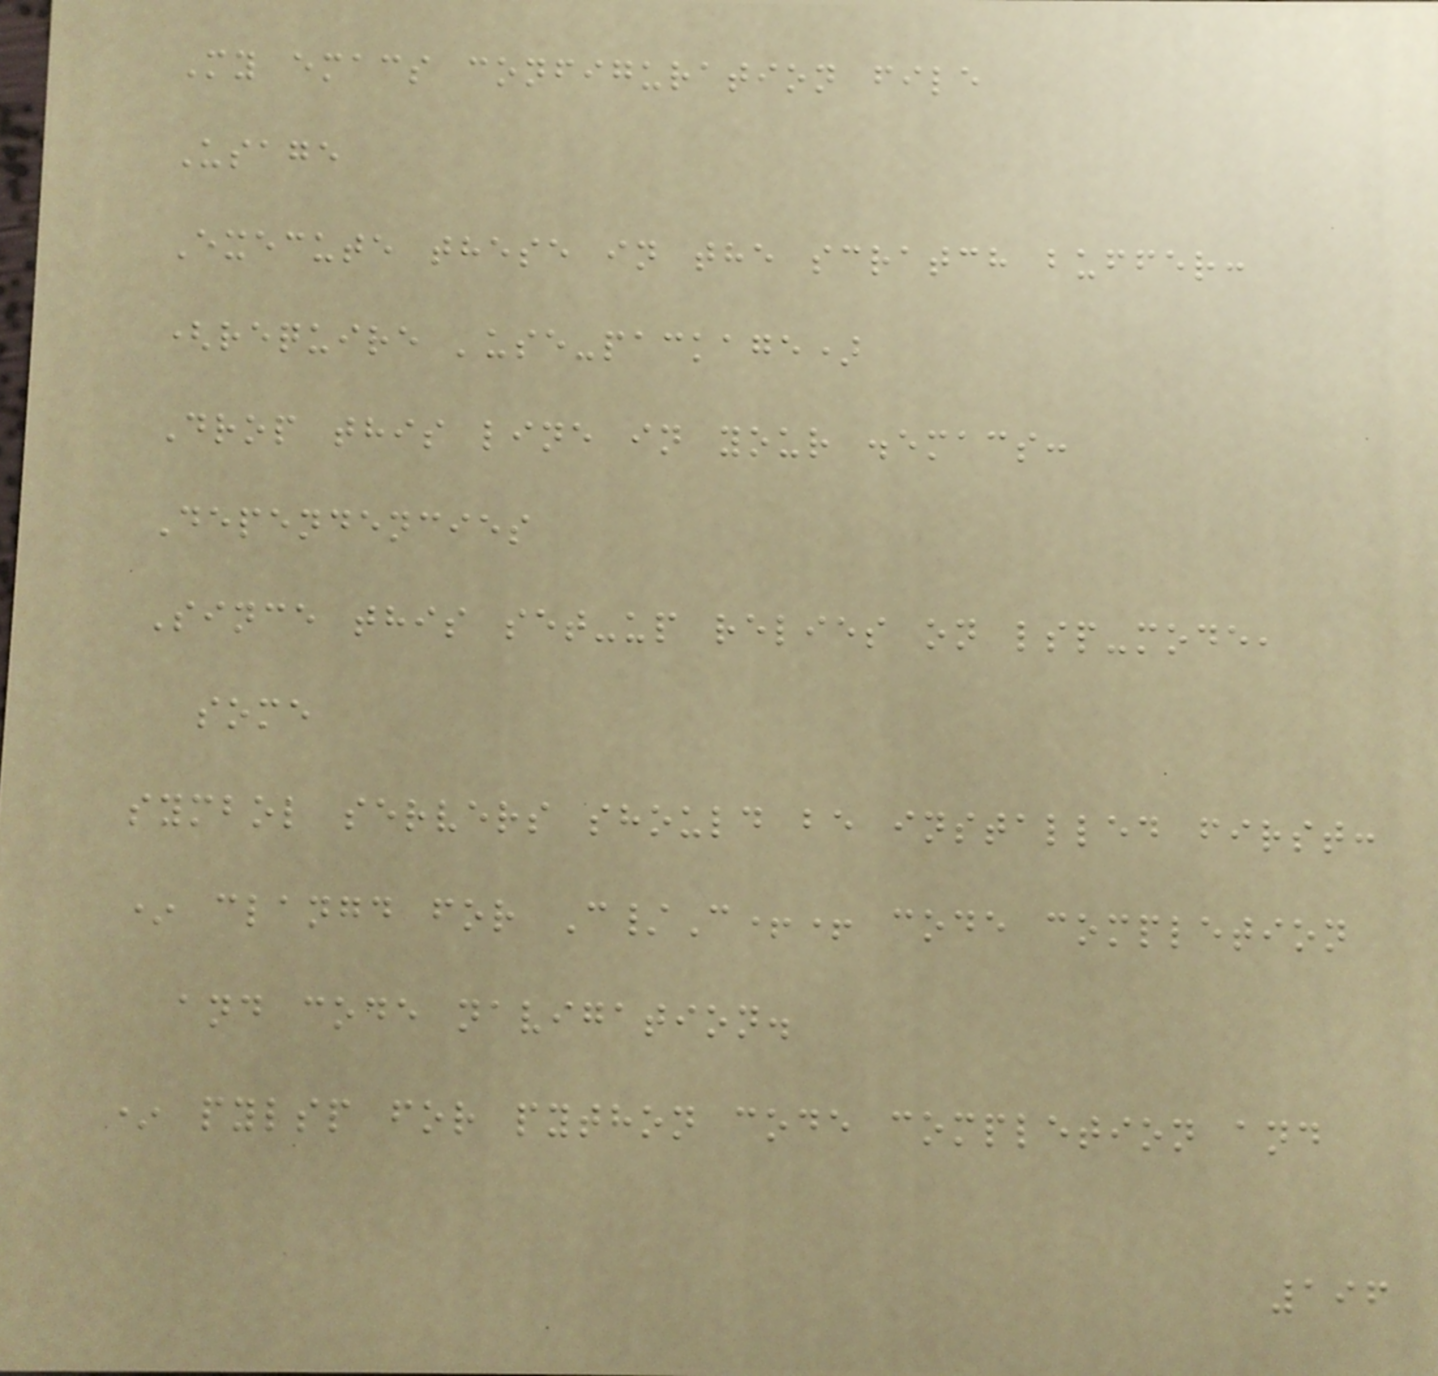My emacs configuration file
Usage
Execute these in the scratch buffer:
(require 'use-package)
Drop this line in your .emacs:
Dependencies
Since this set-up relies on lsp-mode,
some
symbol servers should be installed first:
* clangd for C/C++ code completion
and code navigation.
* pylsp for python code completion and
196
